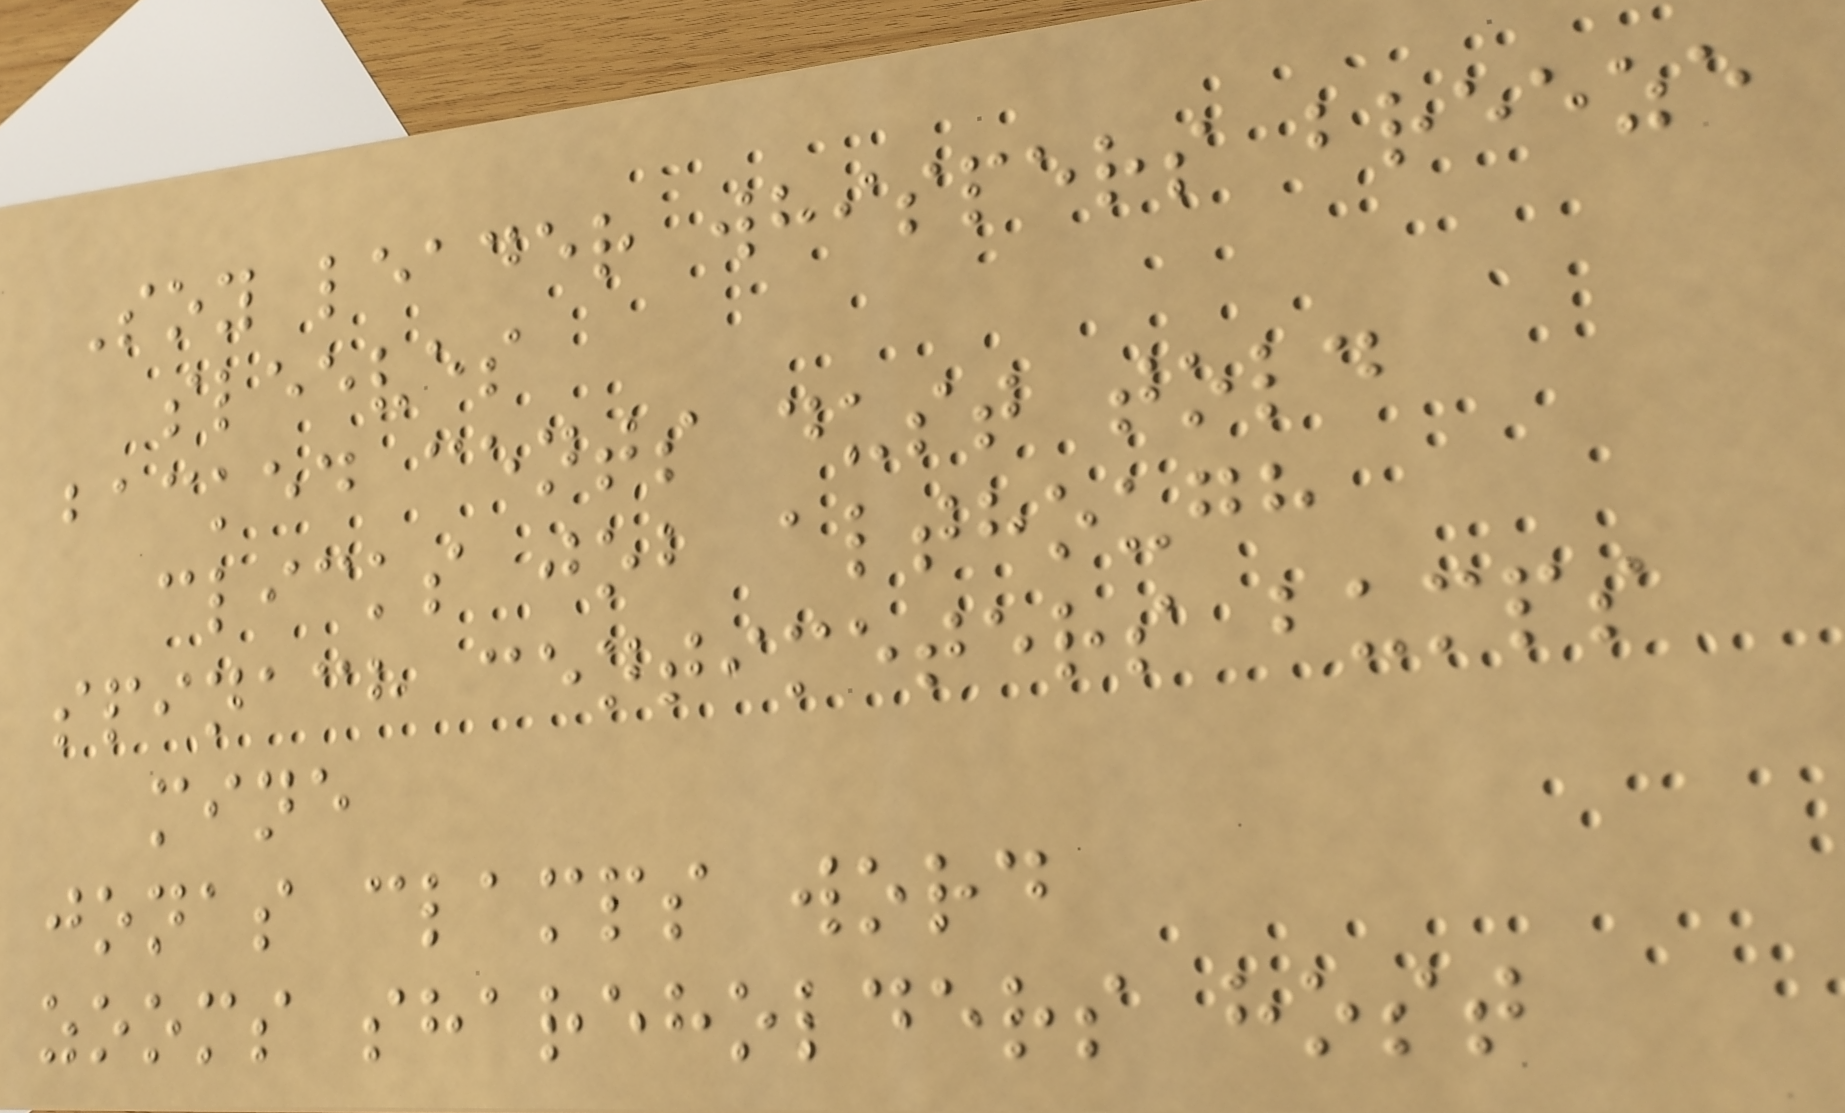Soy leader whispers breeze
sleeves
backed cents dust told
clicks job although
spinach centimeters bumps
mine
jonas clamps word
zooms shareholders host
